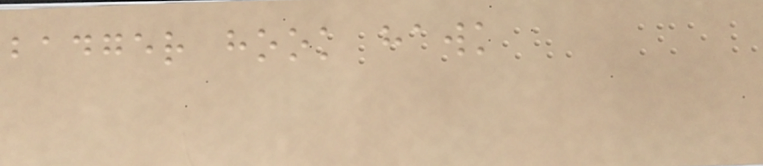badger hook hawk
